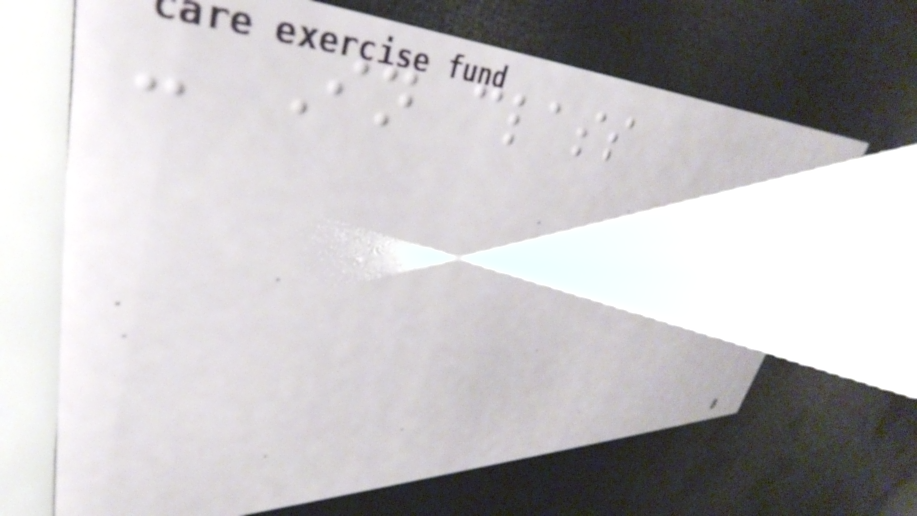- In class
